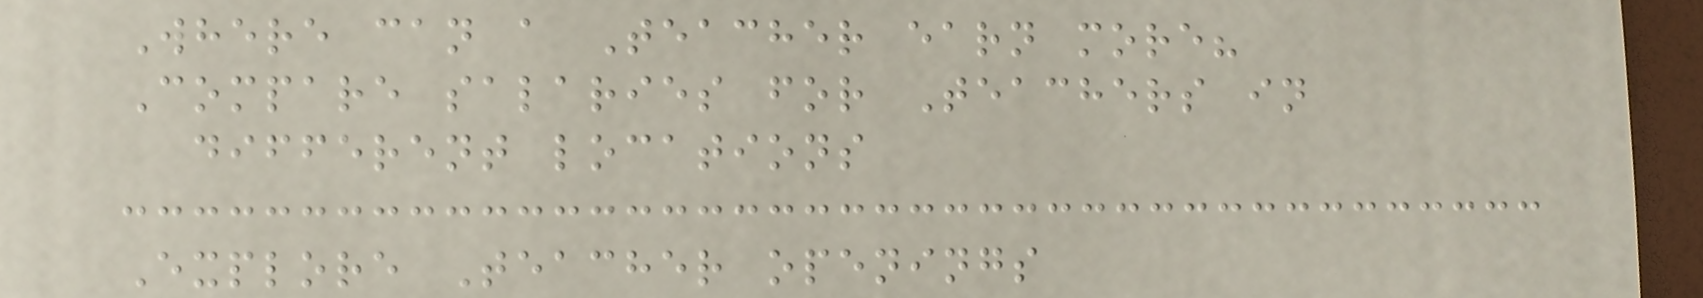Where can a Teacher earn more?
Compare salaries for Teachers in
different locations
Explore Teacher openings
